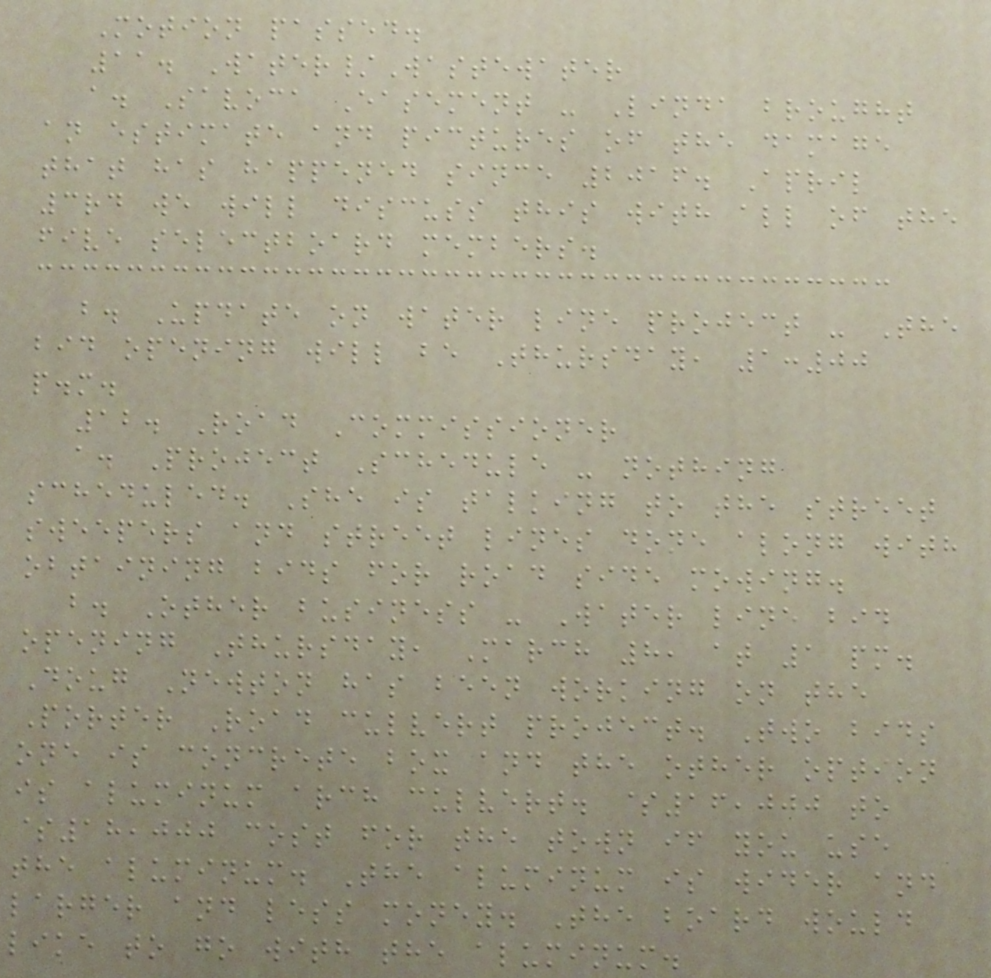Motion passed.
11. Water/Wastewater
a. Savoca Easement - Linda brought
an estimate and pictures of the damage
that has happened since 2016. April
3rd we will discuss this with all of the
five selectboard members.
b. Update on water line project - The
bid opening will be Thursday, 1:00
p.m.
12. Road Commissioner
a. Project Schedule - nothing
scheduled. She is talking to the street
sweepers and street lines done along with
obtaining bids for road side mowing.
b. Other business - Water line bid
opening Thursday, March 8, at 1 pm.
Doug Newton has been working on the
Porter Road culvert project. Two bids
one is concrete box and the other option
is aluminum arch culvert. $16,000 to
$18,000 cost for the town if you use
the aluminum. The aluminum is wider and
larger and less money. The board would
like to go with the aluminum.
